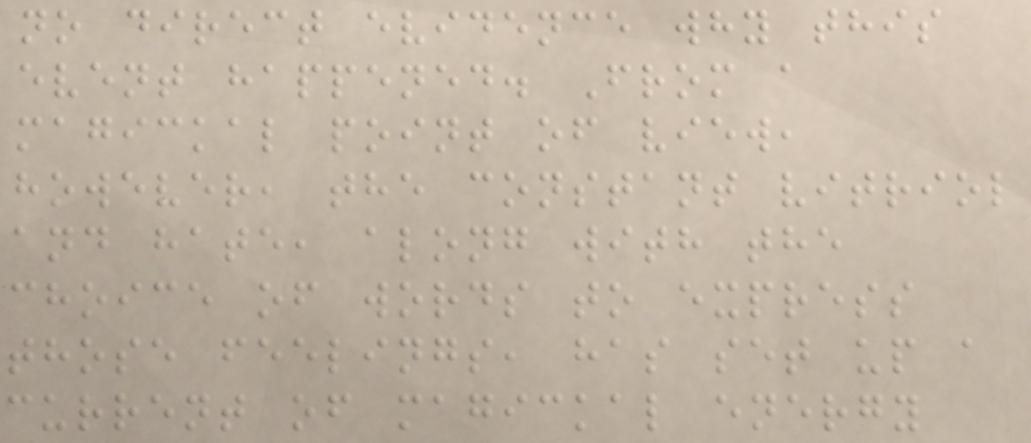no direct evidence why this
event happened. From a
magickal point of view,
however, the constant vitriol
and hate, along with the
choice of words to express
those feelings, has set up a
current of magickal energy
